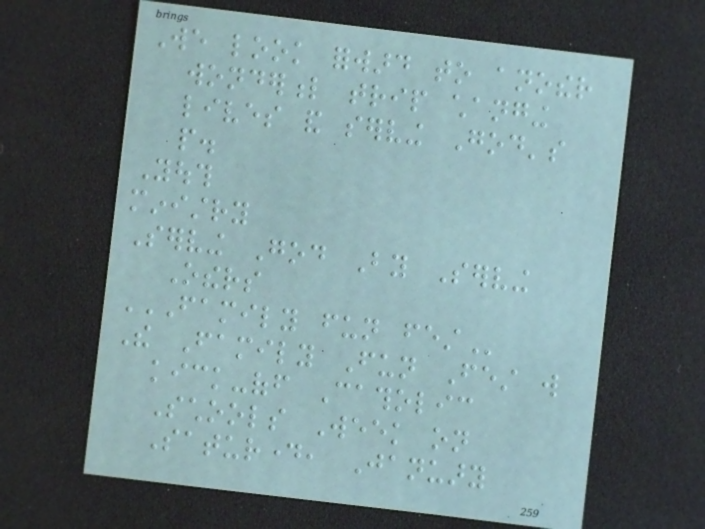We look forward to another
wonderful trip changing
lives and serving God's
people.
Youth
ministry
Serving God By Serving
Others
FAMILY FUN FEST
The Family Fun Fest will
kick-off Catholic
Schools Week on
Saturday, January
